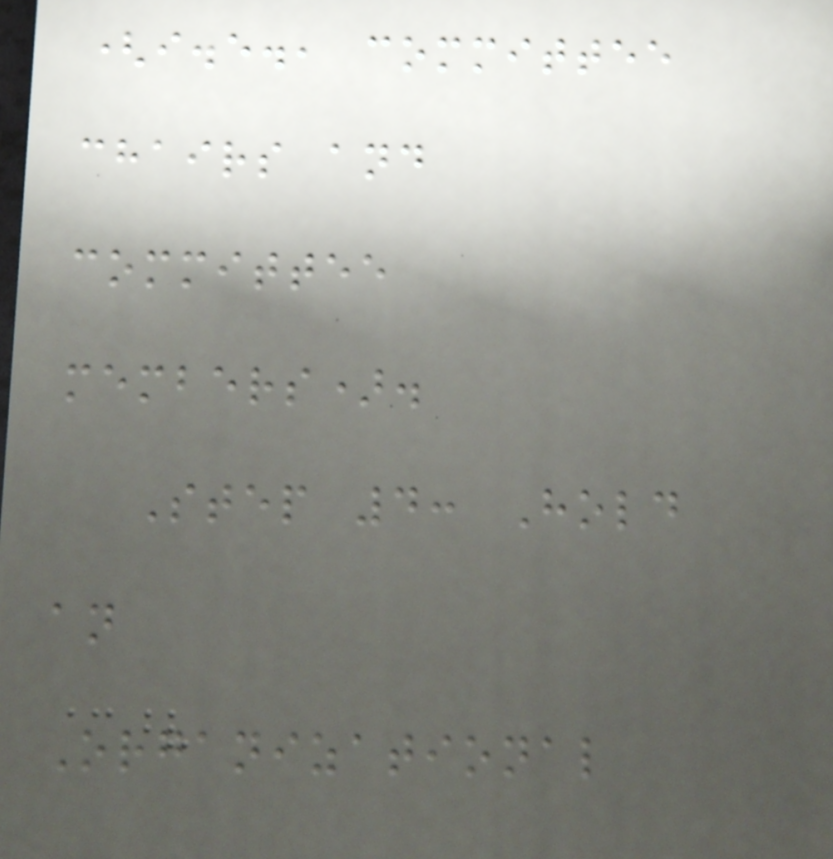(i.e., committee
chairs and
committee
members).
Step 4: Hold
an
Organizational
